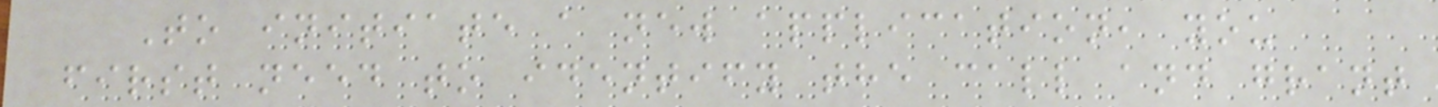To initiate a new application, you
first need to identify the call and grant
